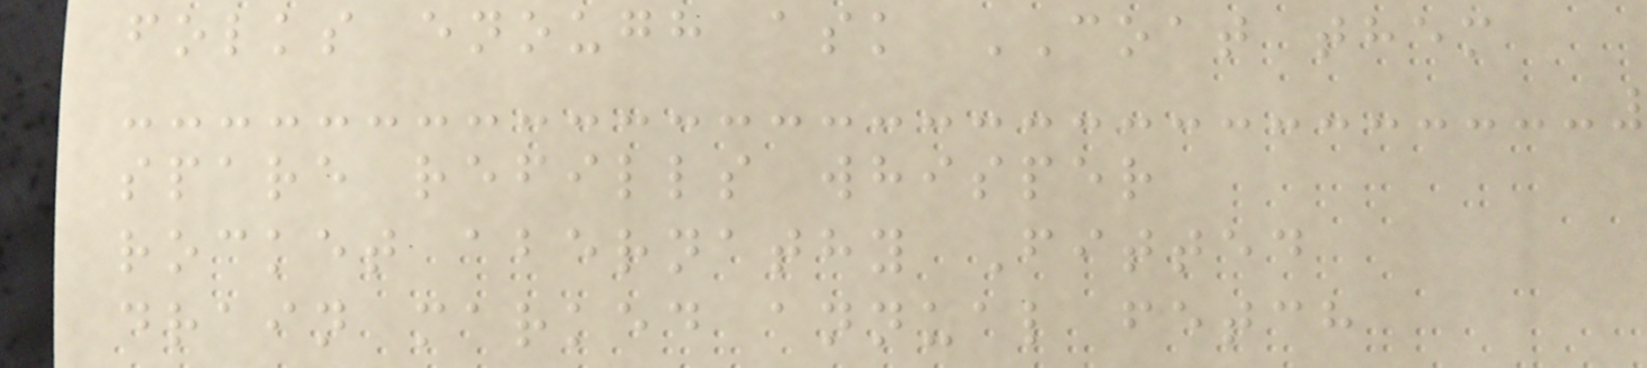folks enough ask COAT them
spare refills whisper
rocket abernathy Fitted
drain marked annual fetch
